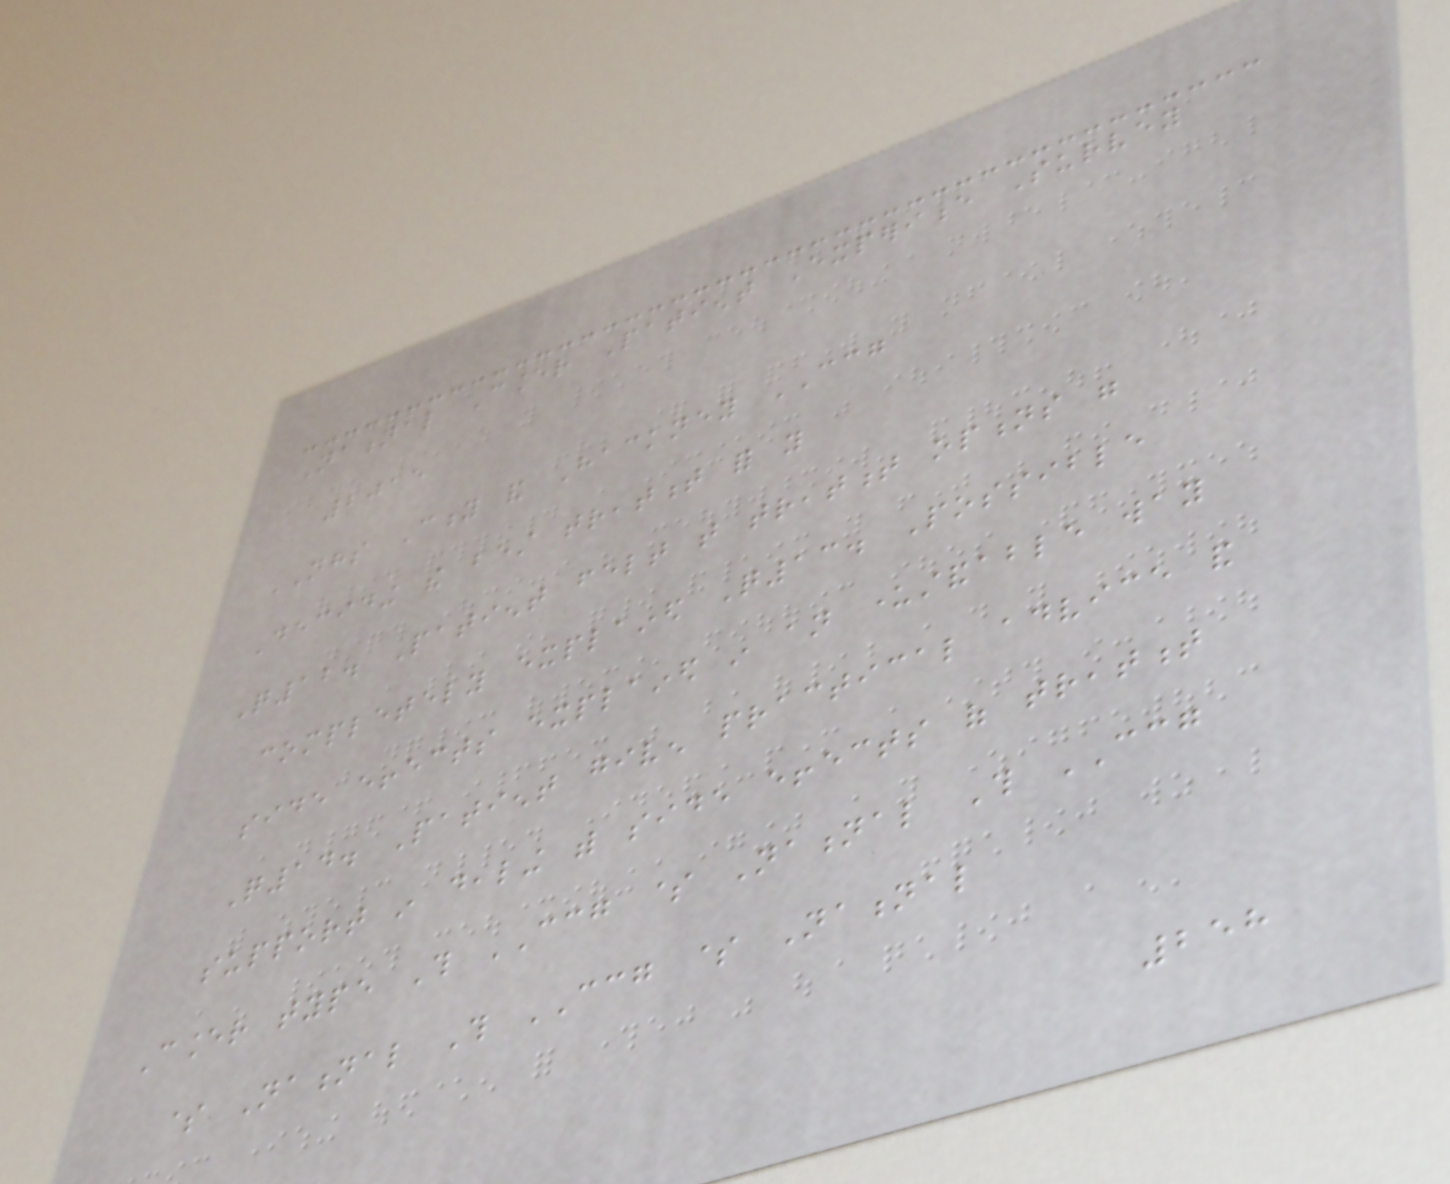National Cancer Patient Experience Survey
2015
NHS City and Hackney CCG
Deciding the best treatment for you
Q12. Patient felt that treatment options were
completely explained Q13. Possible
side effects explained in an understandable way
Q14. Patient given practical advice and
support in dealing with side effects of treatment
Cancer type This CCG $ National This CCG
$ National This CCG $ National
258
